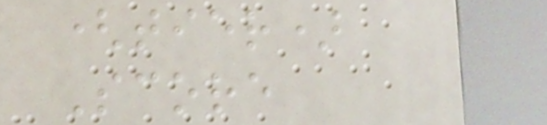(tier)
Score
